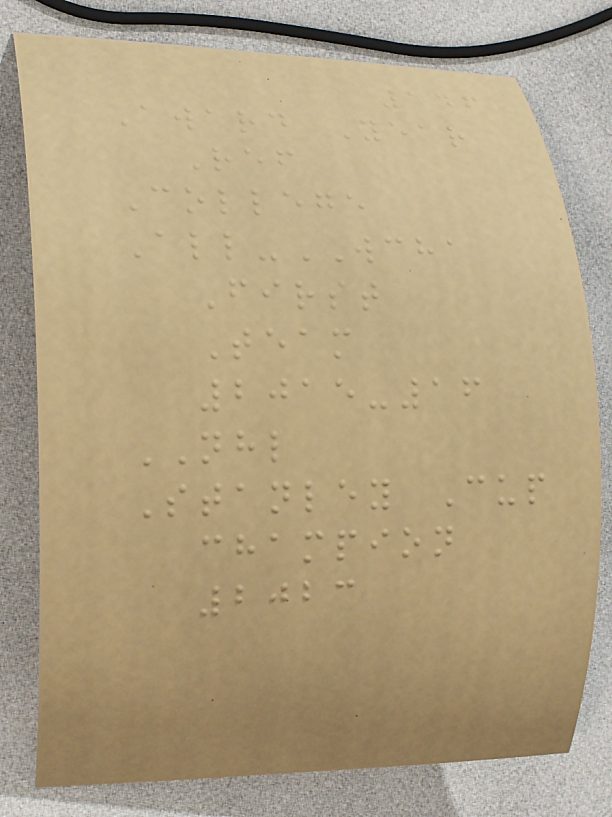146
Award Year
Ref
College
All-WCHA
First
Team
2015-16
NHL
Stanley Cup
champion
2023
